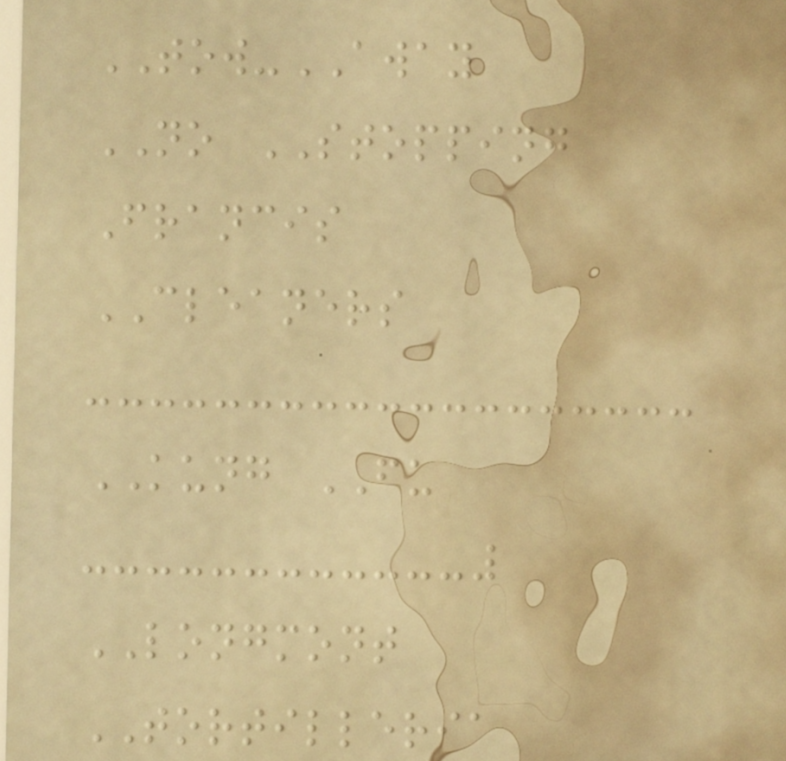TOW-AWAY
NO STOPPING
Francis
CLEANERS
KUNG FU
LONGMONT
TORTILLERIA
